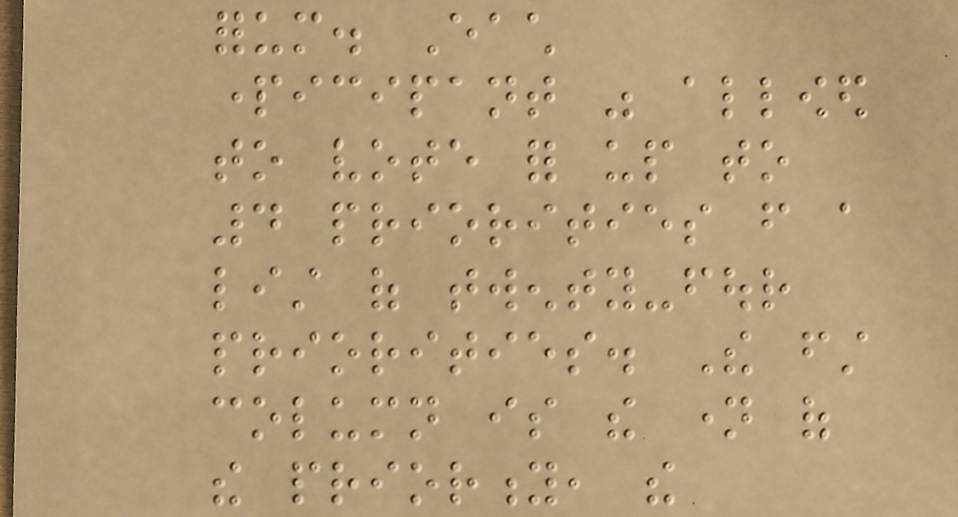forum. Each
participant was allowed
to vote for up to
4 priorities from a
list of twenty-four
priorities. The first
column is the name of
the priority, the
